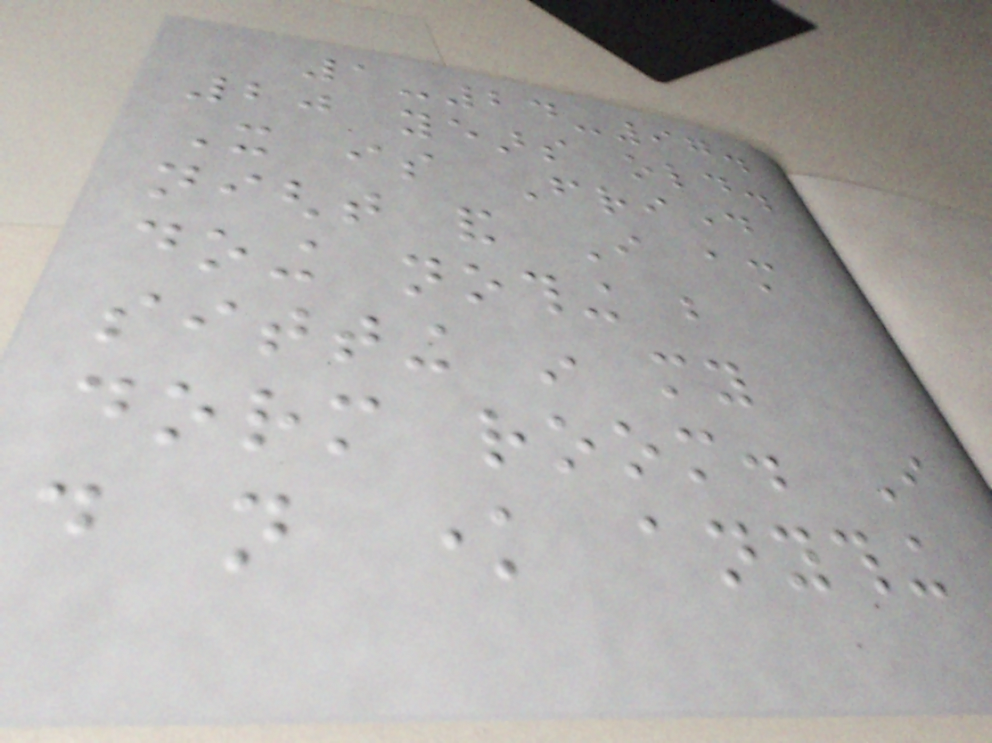1-24-97.
20 years old.
It is Friday
night and I am
doing nothing but
sitting in my
dorm room. I
do not know anything
